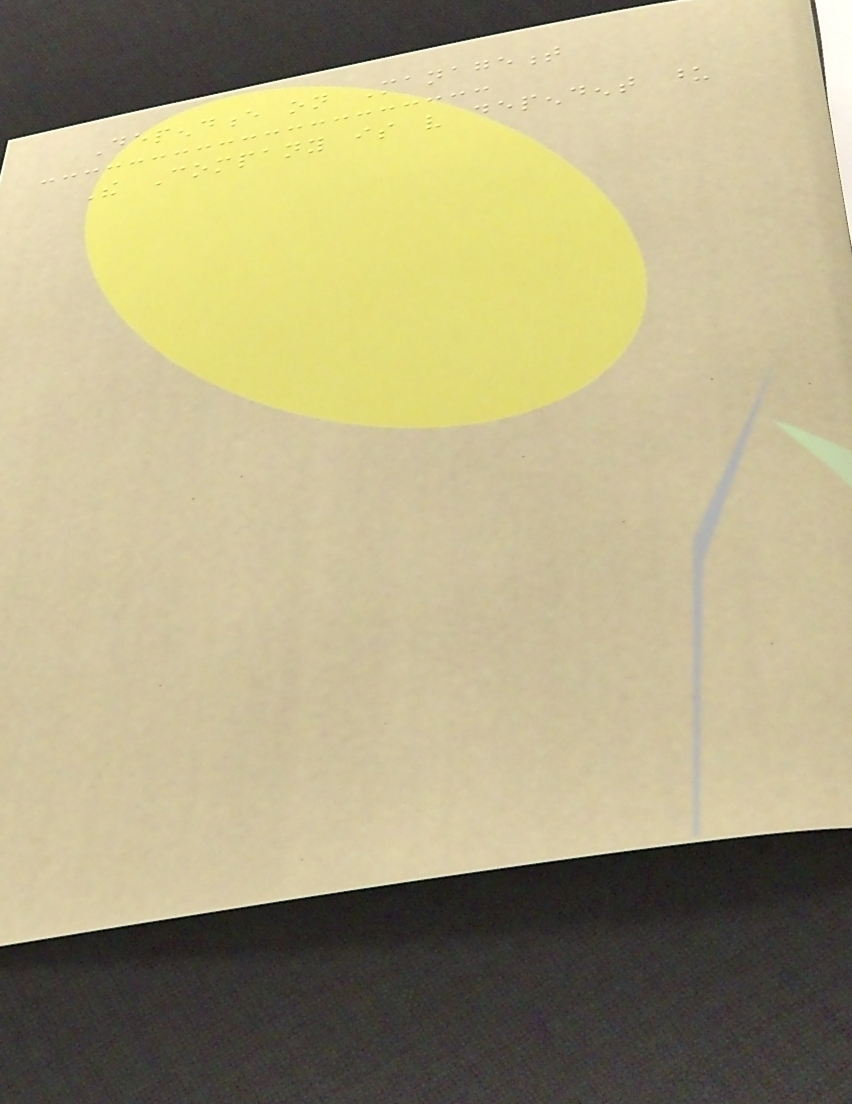Dependence on Management
The Company is very dependent upon
